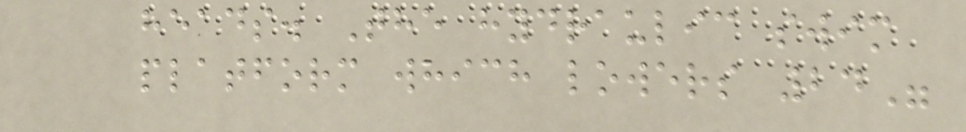heads. The hydraulic swim
platform which lowers 24"
